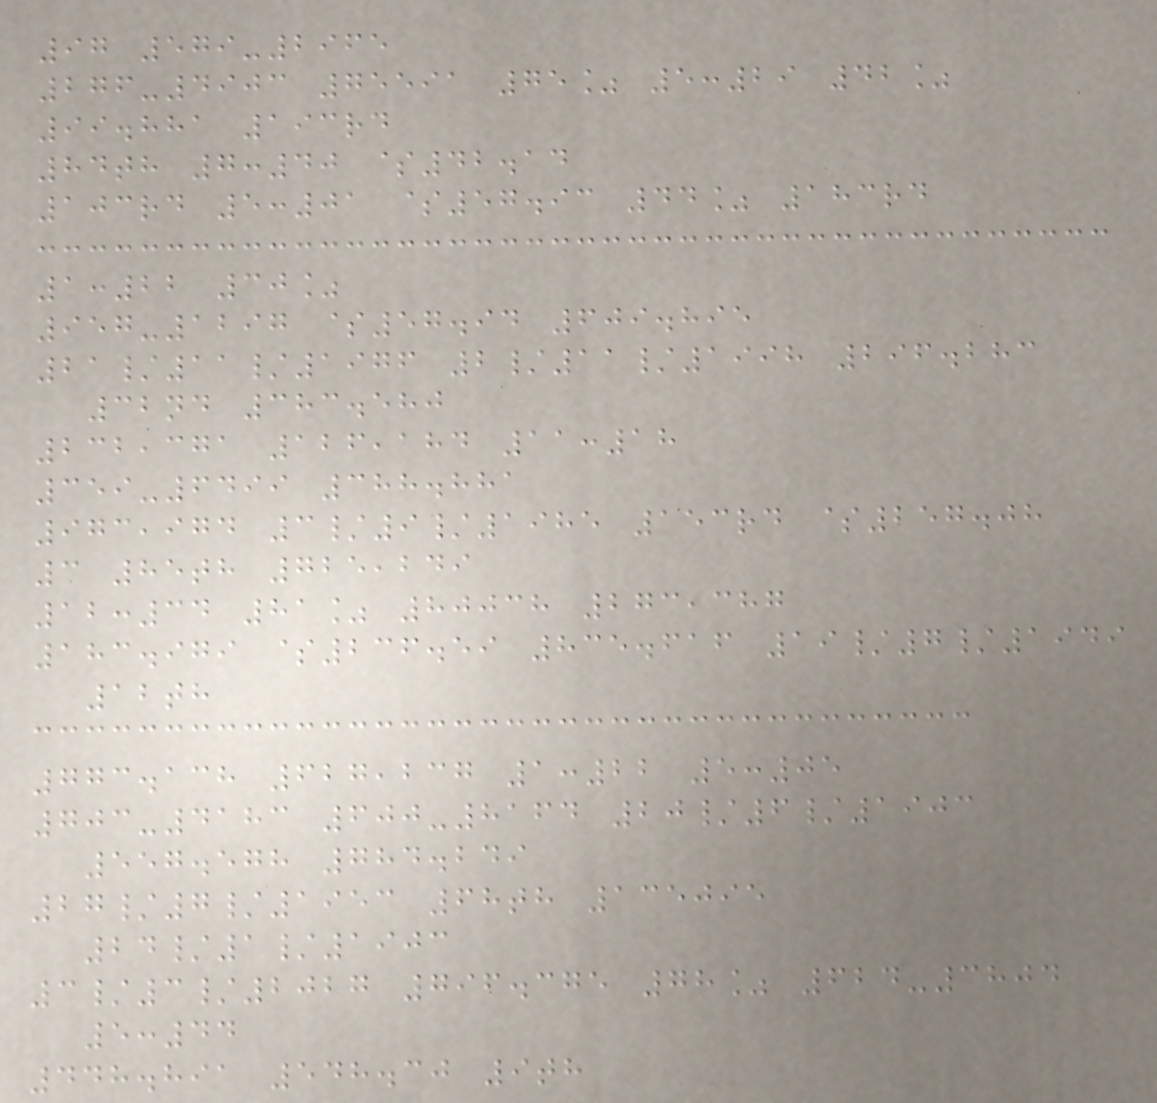97 579-2965
276-4903 75591 75% 5:29 42%
99.881 193rd
84th 7:40 $42.14
103rd 5:01 $57.93 44% 183rd
1:22 30%
957-1297 $57.94 609.895
21/11/1976 2/11/1998 296.283
32nd 383.580
232,371 126,184 11:18
359-6499 388.881
973,974 3/9/1985 153rd $257.08
3 85th 725,249
12:34 81% 80038 273,387
183.979 $236.59 835.616 19/7/1949
12th
773.138 627,237 1:22 5:05
703-4183 600-8164 20/6/1903
557.578 784.249
27/7/1953 68th 135095
24/1/1903
3/3/2027 796.375 78% 624-3804
5:44
448.891 548.30 9th
